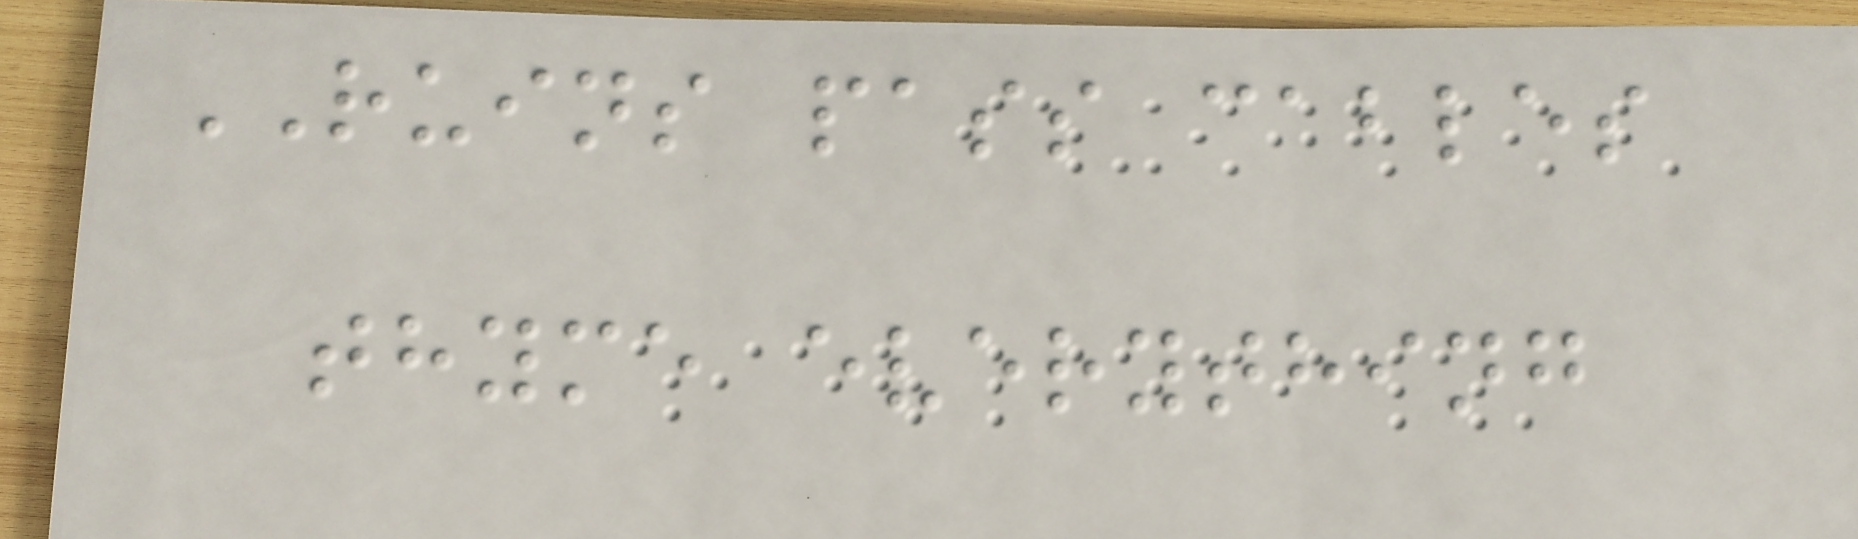RUINS pass cables
thyme everything
